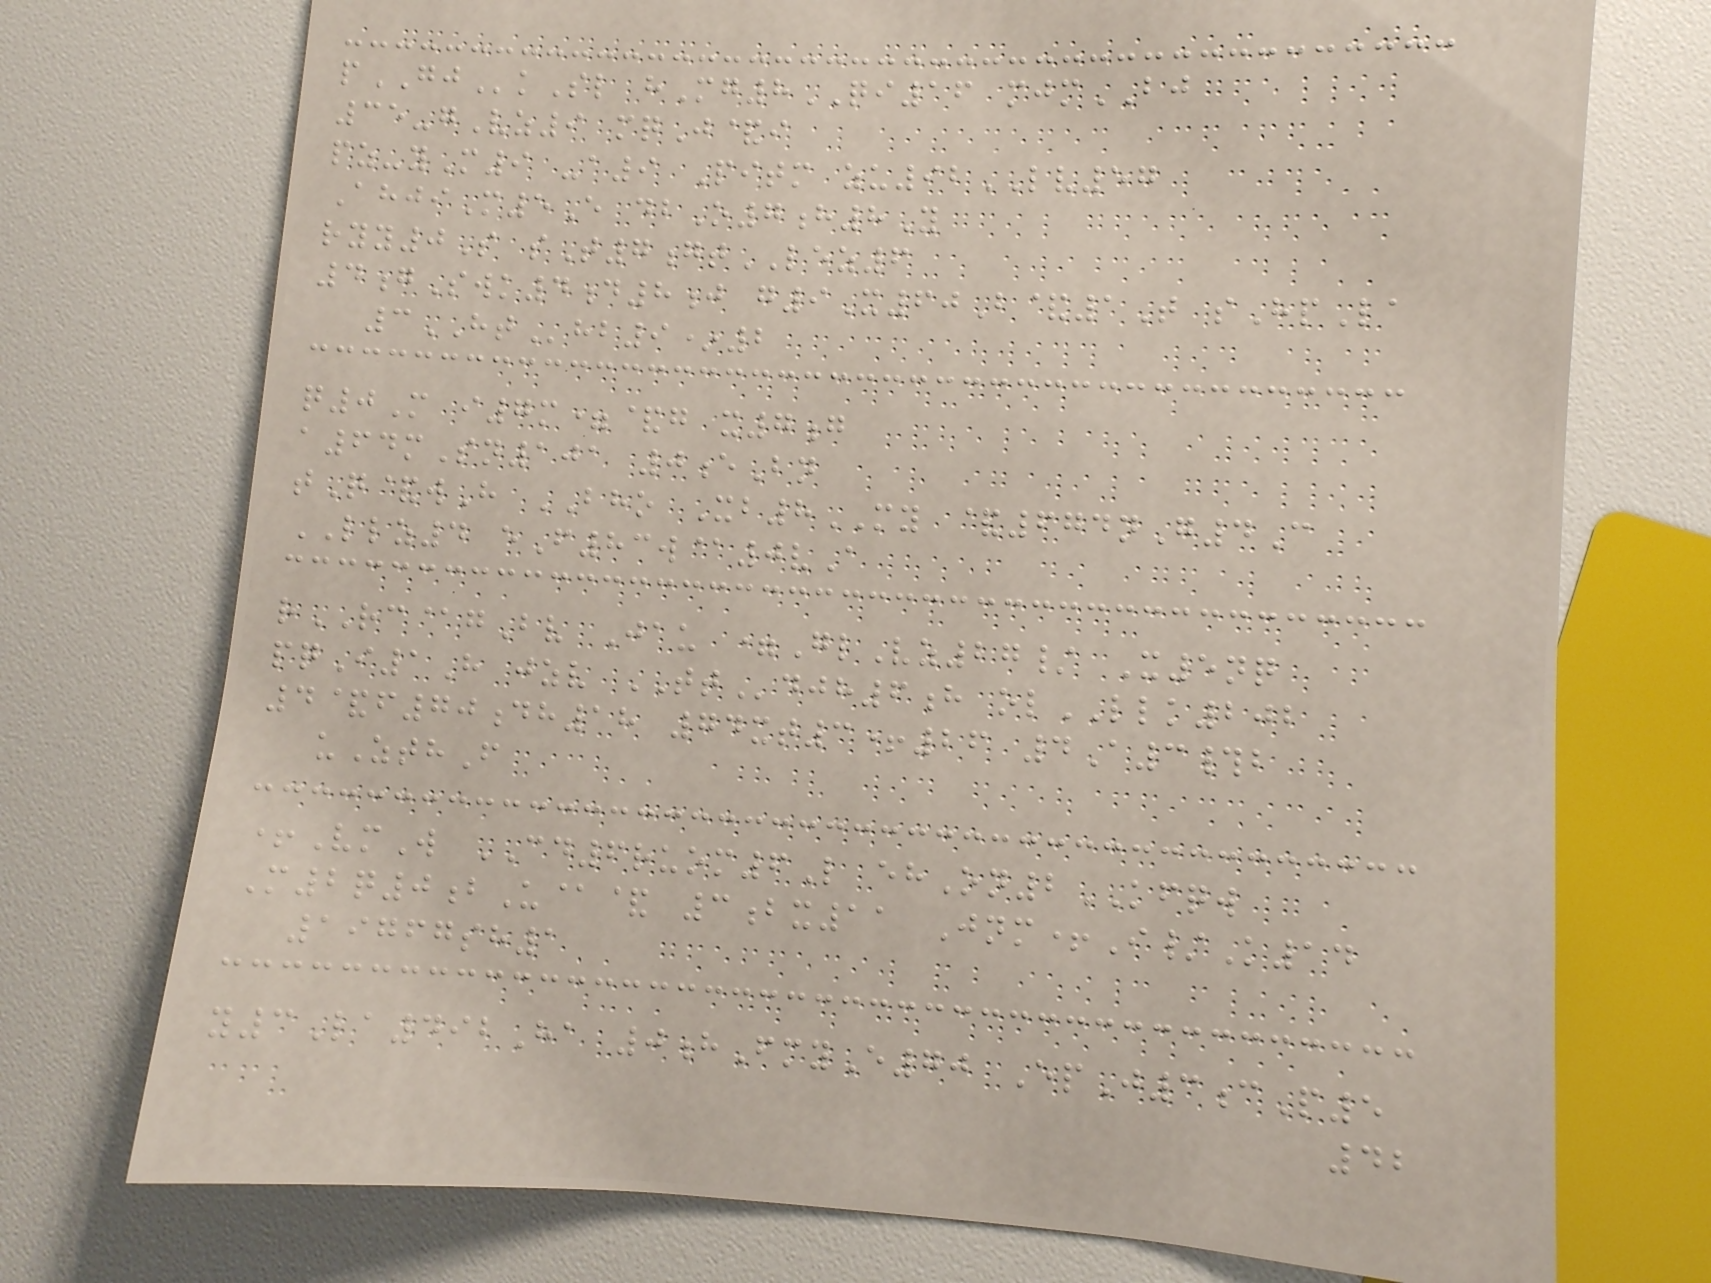pGJkSl hMg8QI16 mjmBJ
35-gVz9 mqJ&i
pz-yM9 -a9 Pitm zu92LV57
AhjiM5E dbO7h8Y
ryy0S sT7gtLEZ6
4gSwk4d8j g9X60B&1T sHpLa
3HThb9*2
q0M i7m=&g x7g
a64mSn101 0eBn
tQ&wH BHO Xb8MY &674nG4C
LLZ4 eF83w@0vA
rRC@gBv Jau =GlVz27/ X5nq
pqI1H jzv TTdjh6h olLLK202
4&f70dh18 74xt3+26 4A3#b
uZthF
+VmW CD6ruom6L ehOn2KFQW
M2q0bU@& 3bx11 Jnm+I/K14
19767sh1
y3La492Ha 0hFmyE70 EpJ3cP5
42
